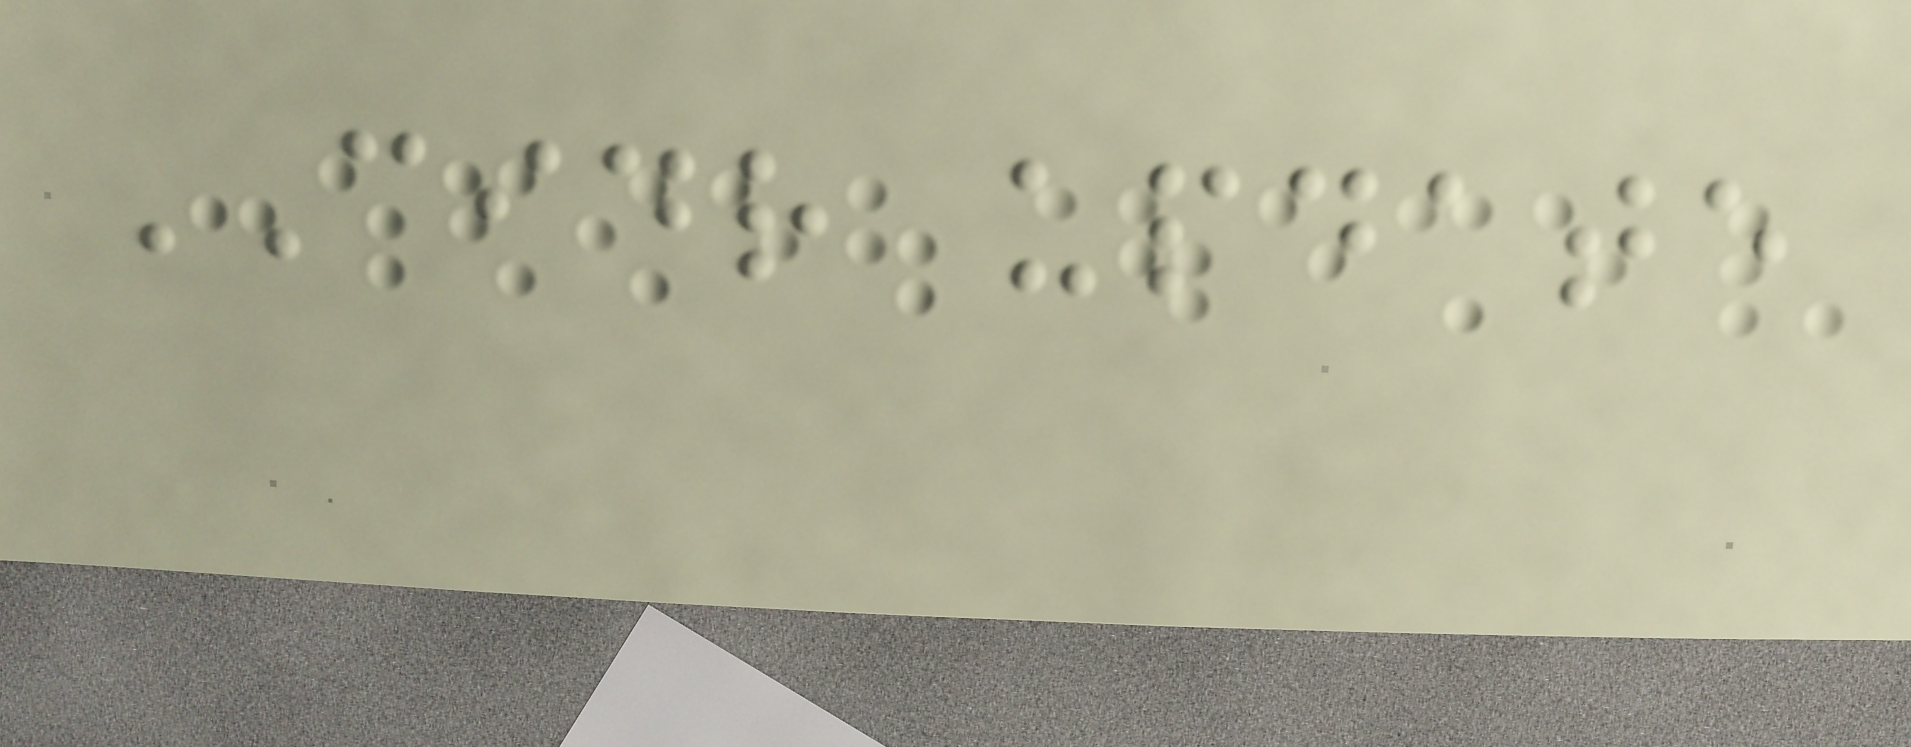CIDR update
